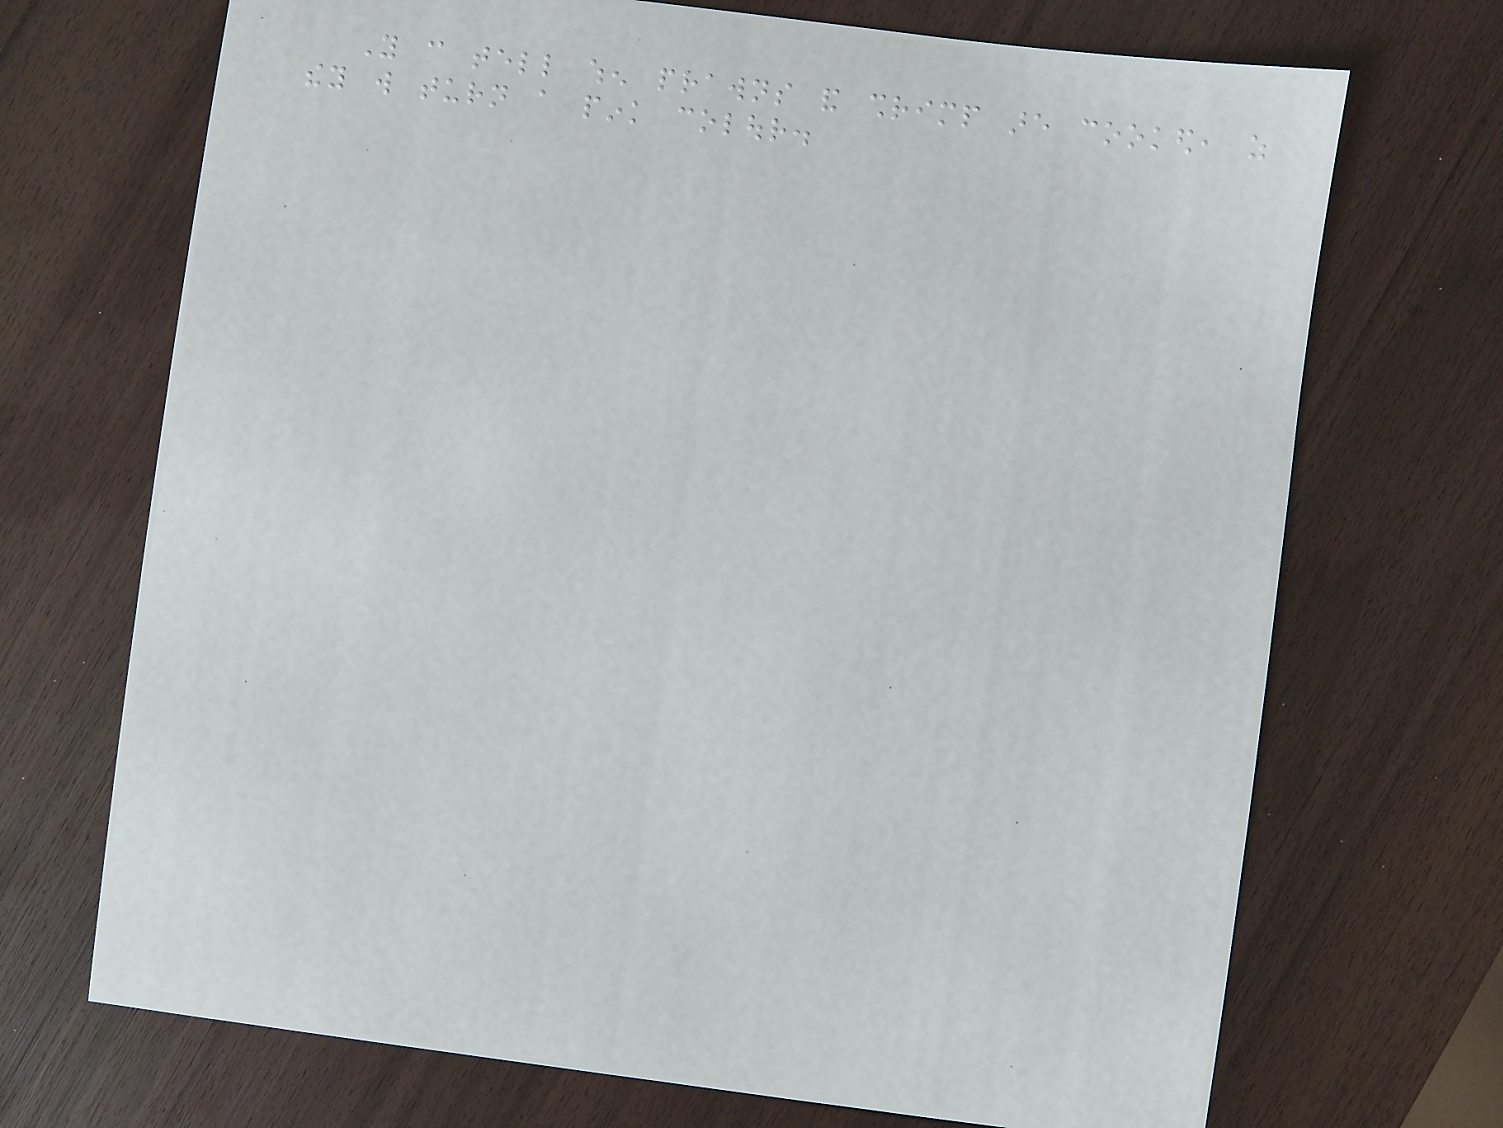You can tell when prawns and shrimp are cooked, as
they will turn a pink colour.
